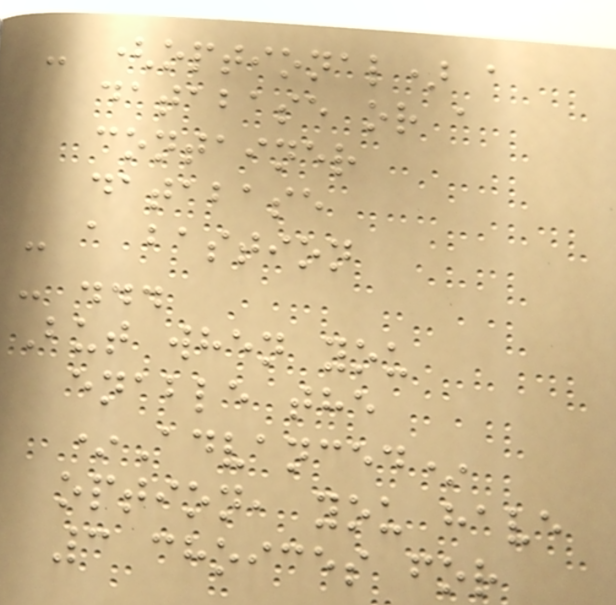- (optional) a
database or a
container
database
- a bastion
- ...
But when you
enable the
*Advanced*
option, you have
3 choices for
